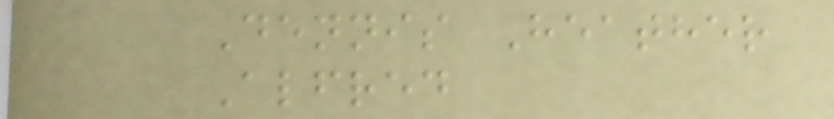Dennis Heather
Alfred
